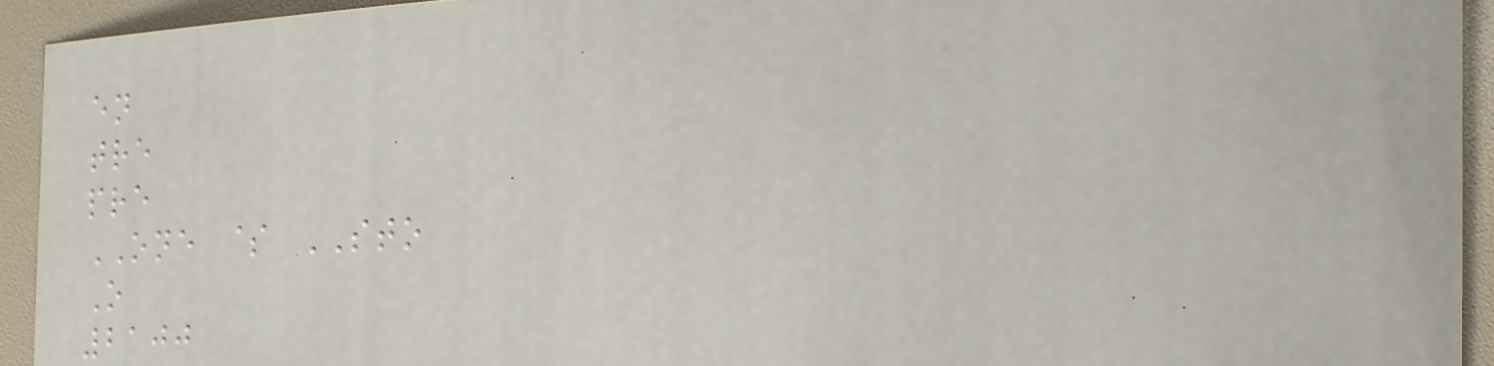en
tre
pre
ONE $ STO
O
2100
